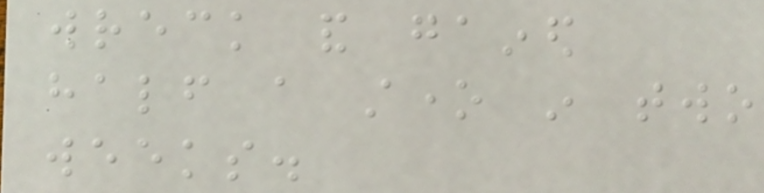wreck and gained
half a stone in two
weeks.
